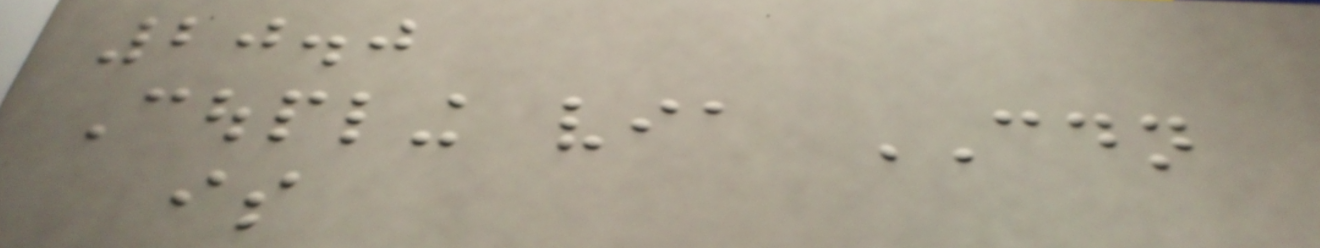20.0
Coupling via CDN
is
